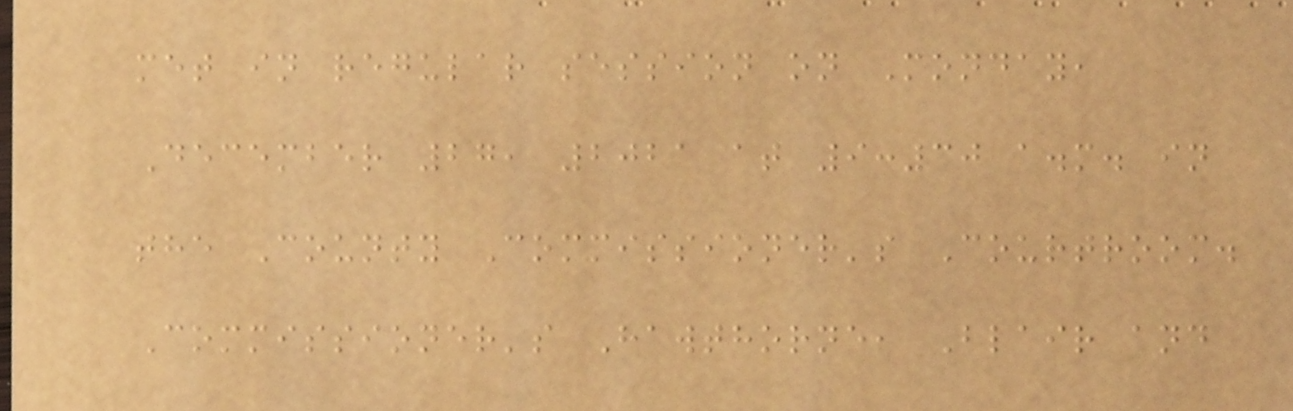met in regular session on Monday,
December 27, 2021 at 9:30 a.m. in
the County Commissioner's Courtroom.
Commissioner's Hawthorne, Blair and
